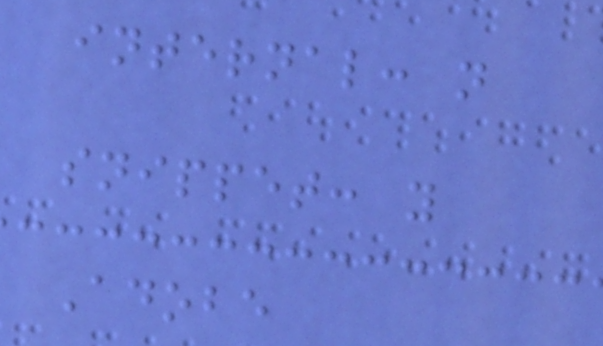internal: n
snippet: y
Adobe
